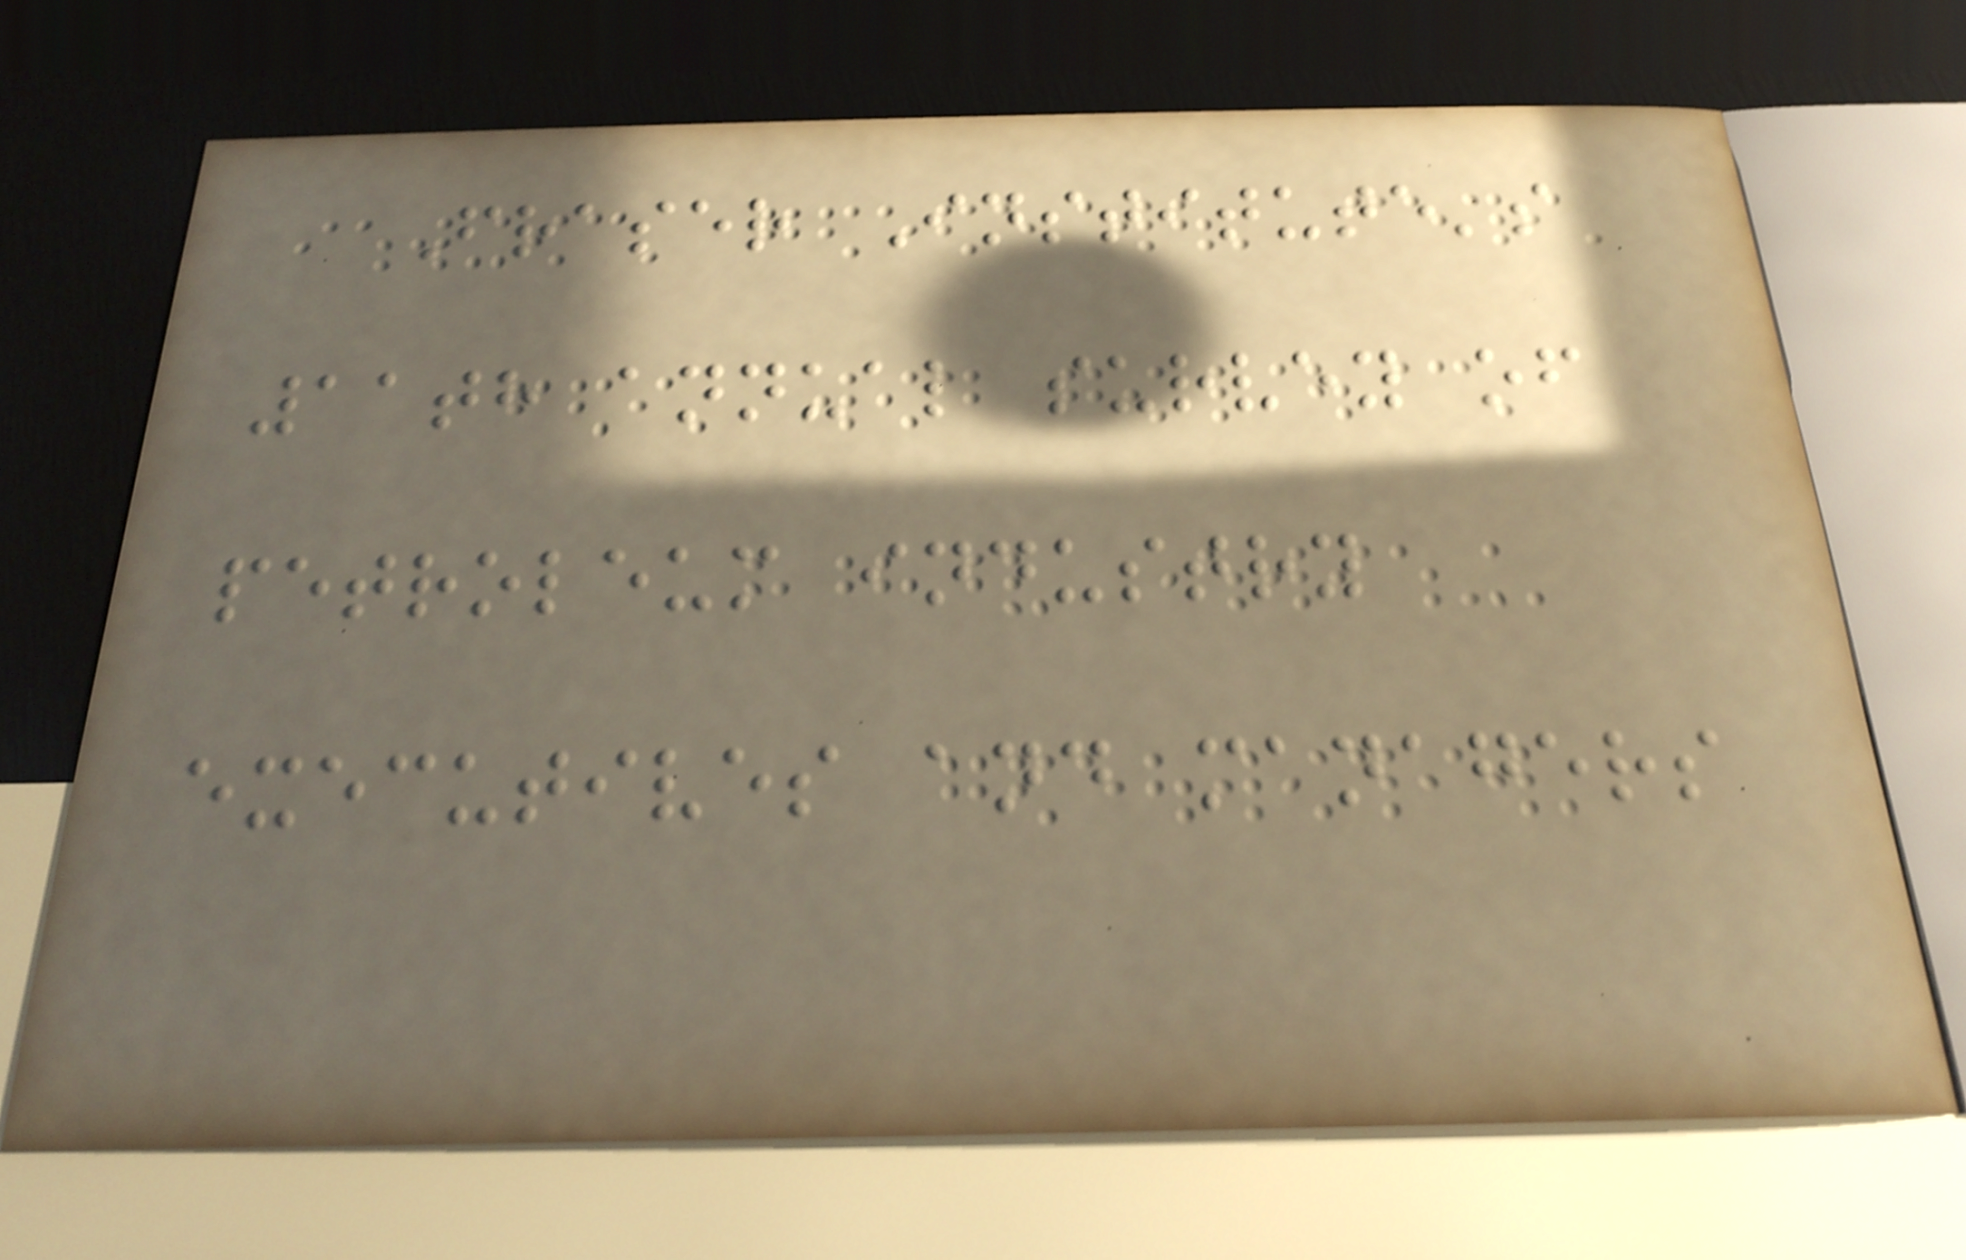Fraser Institute's
11th annual survey of
petroleum industry
executives and managers
